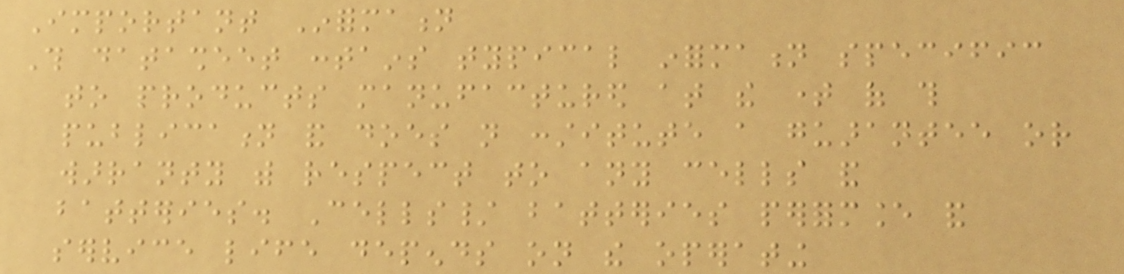Important Information
This datasheet contains typical information specific
to products manufactured at the time of this
publication and does not constitute a guarantee or
warranty with respect to any cells and
batteries. Cells/ batteries performance and
service life depends on the operating
